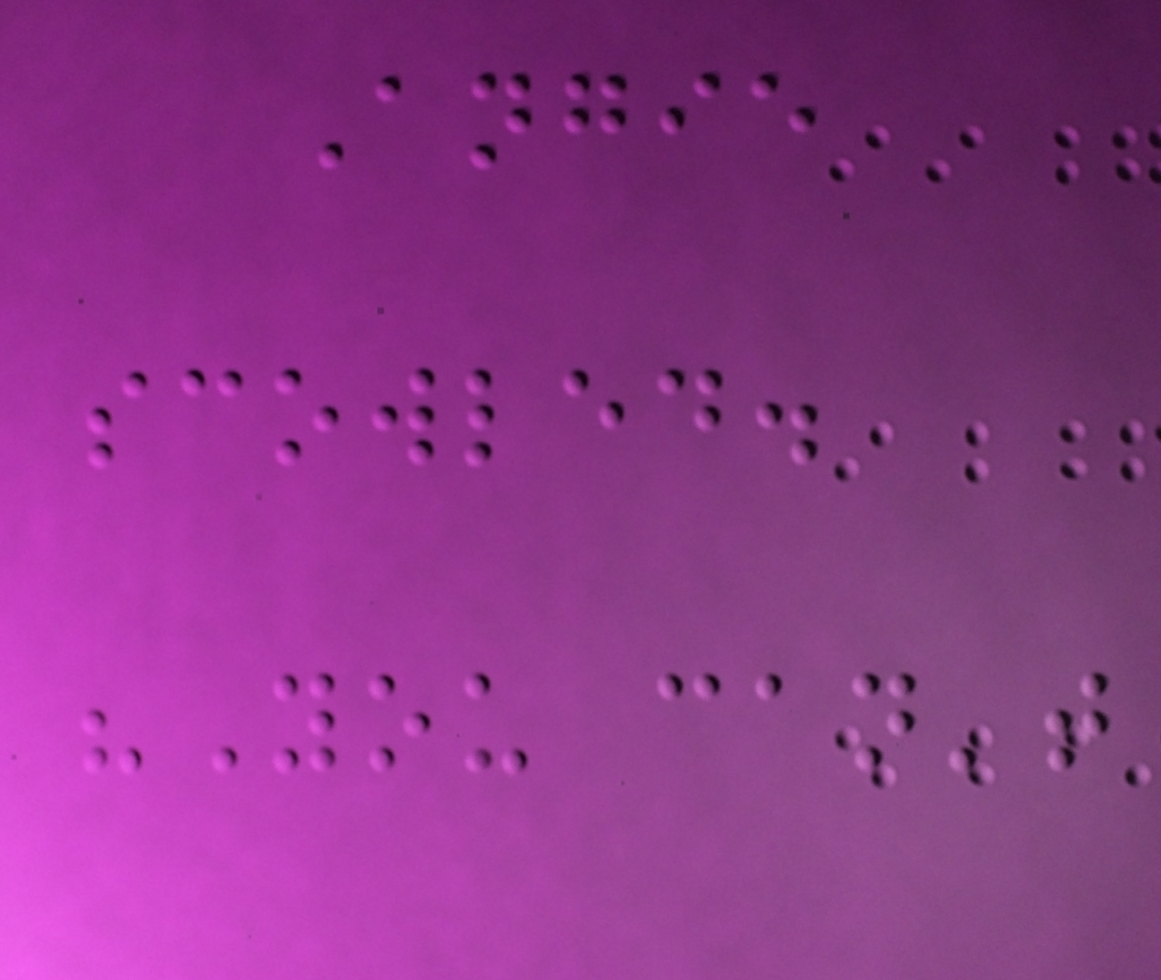Angie
scowled.
"You can't
